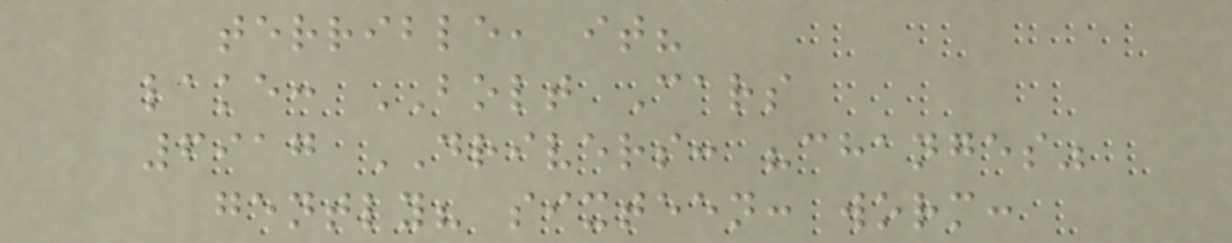terrible, it?
lake: BOLT Cars
6917 DRIVERS: "changes"
gently? sixteen: worm:
